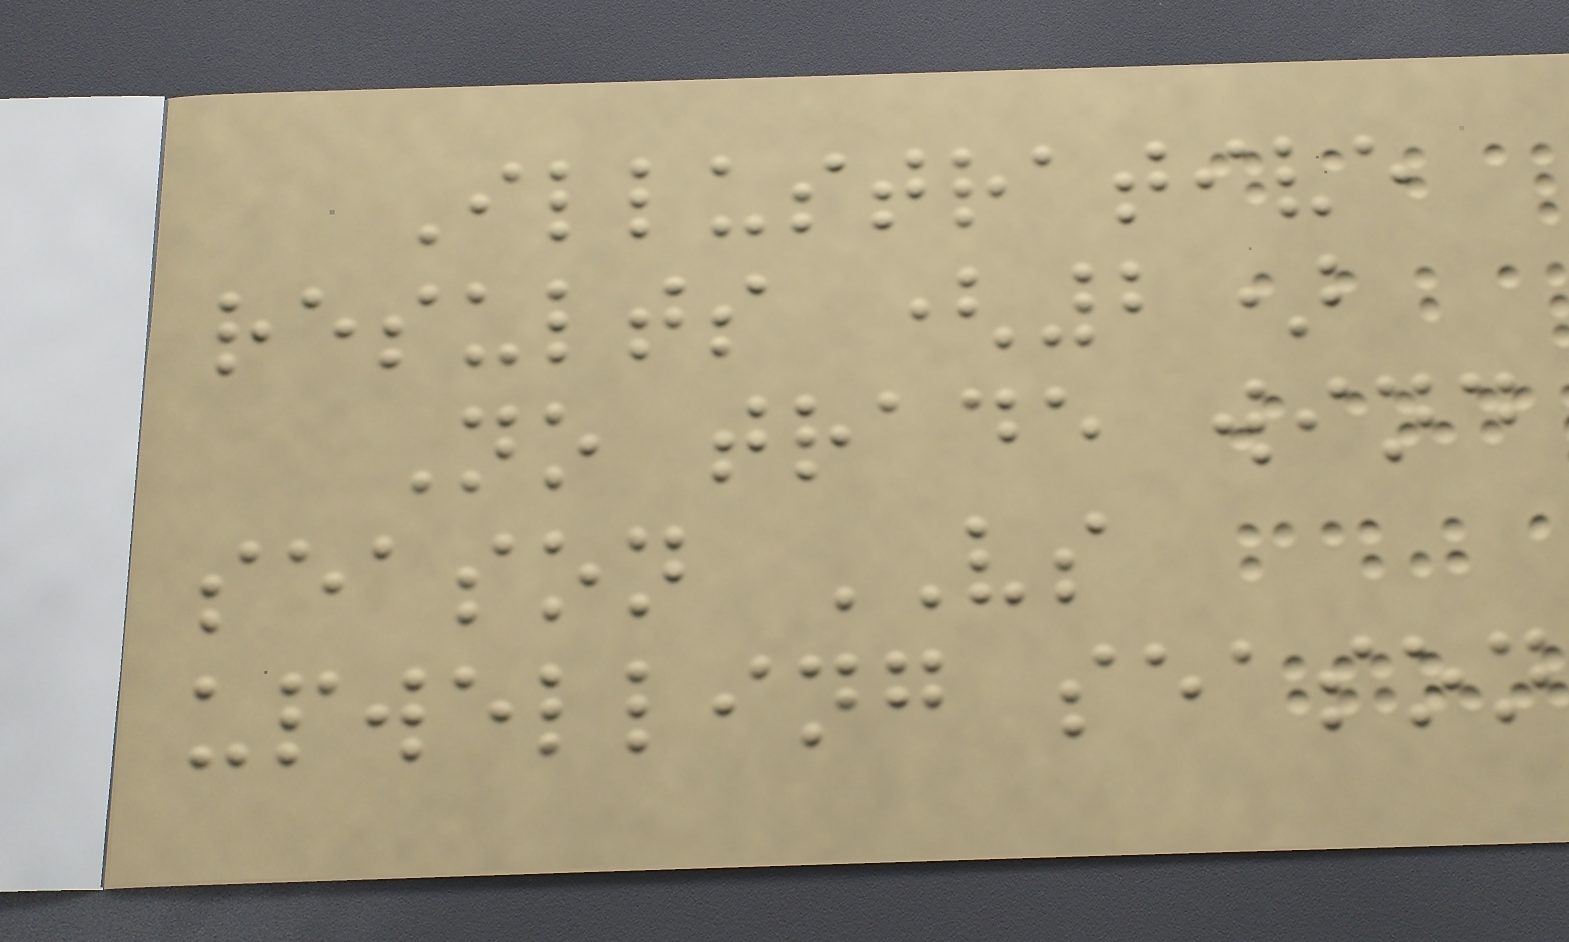Illustrative
results (2)
No trade wind
season VS
upwelling season
